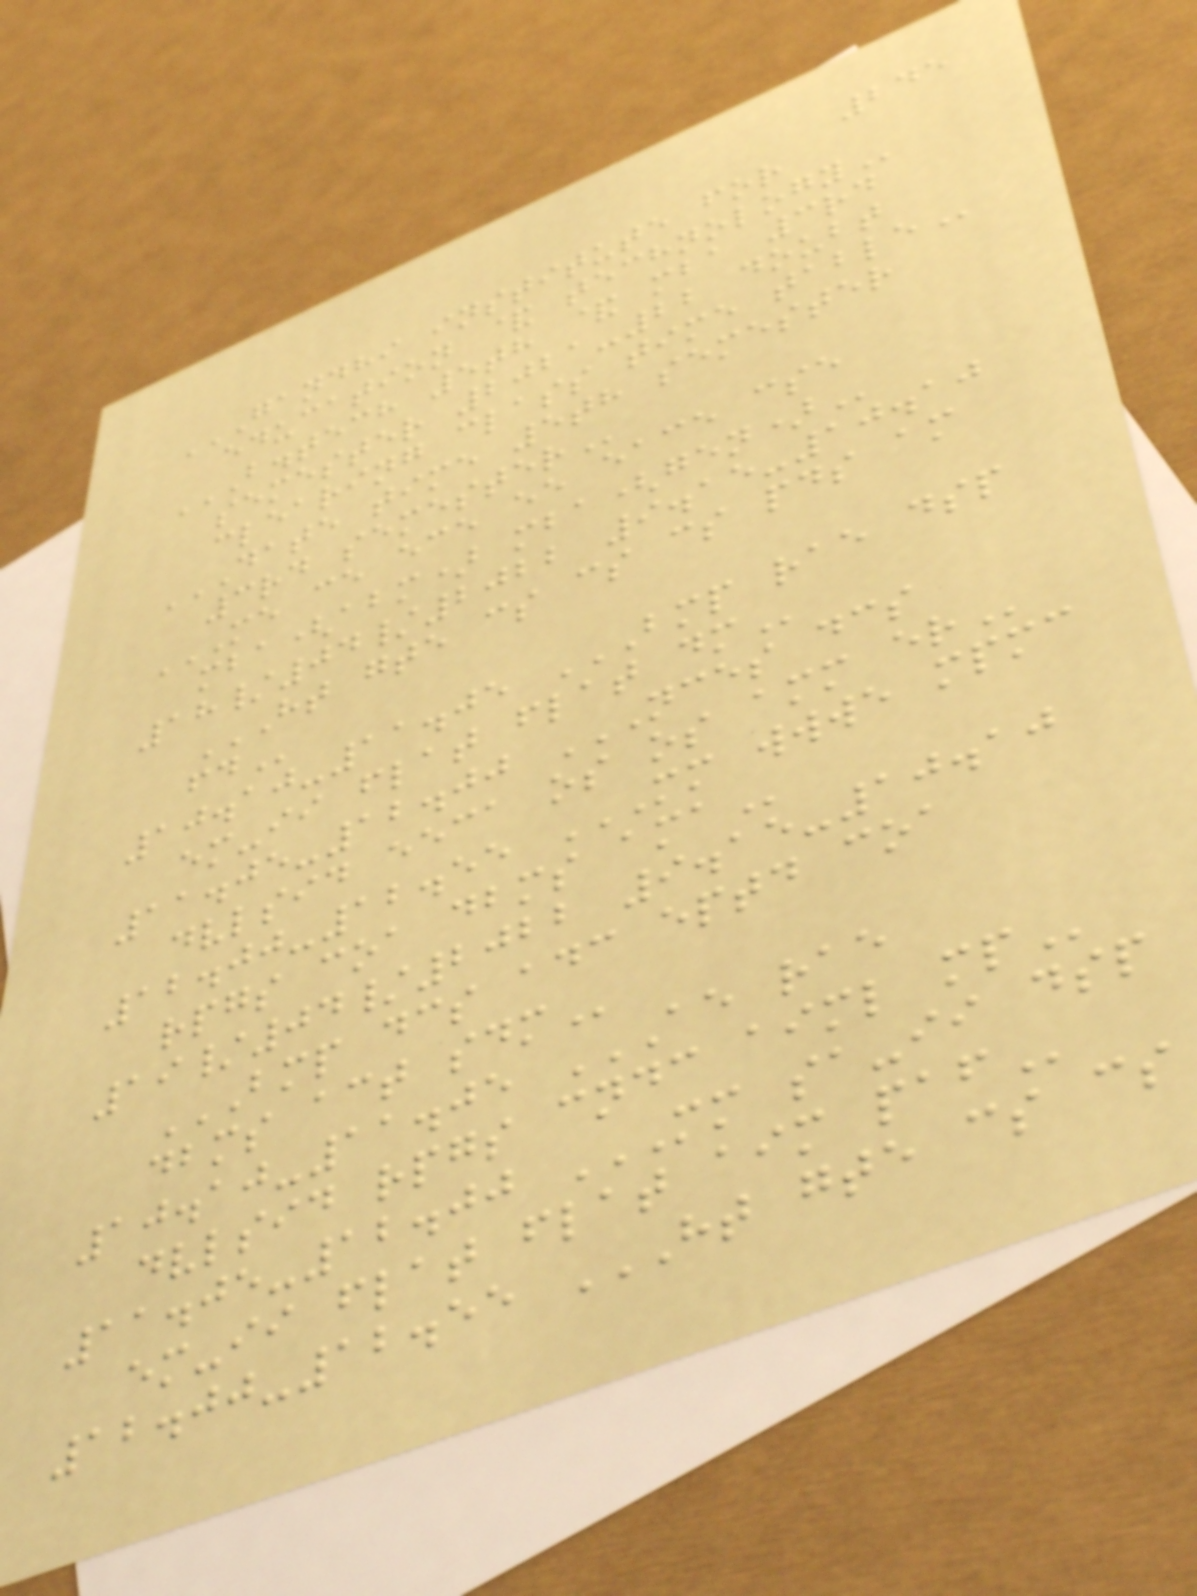245
GANDHI INSTITUTE FOR
EDUCATION & TECHNOLOGY
B.TECH 5TH & MBA 3RD
SEMESTER 2021-22 DOUBT
CLEARING CLASS TIME TABLE
DATE TIME 5TH SEMESTER
3RD SEMESTER
ME CE ECE EE EACE CSE
MBA(ABM) MBA(GEN)
18/04/2022 9.15-10.10
HT GTE CS CS CS PDS AM
FD
10.10-11.05 BMP RAE DSP
EM-II FLAT FLAT DM
11.05-12.00 NCES DCS
DVLSID EECA OS OS AMM ER
12.00-12.55 MM WWWE MPMC
RPGS COA DBMS AMA
19/04/2022 9.15-10.10
BMP DCS ADC EPTD COA
DBMS ACT SDM
10.10-11.05 AE RAE
DVLSID RPGS CNDC AIML MP
11.05-12.00 MM SA-II DSP
EM-II FLAT FLAT AIM PAF
12.00-12.55 HT GTE CS CS
